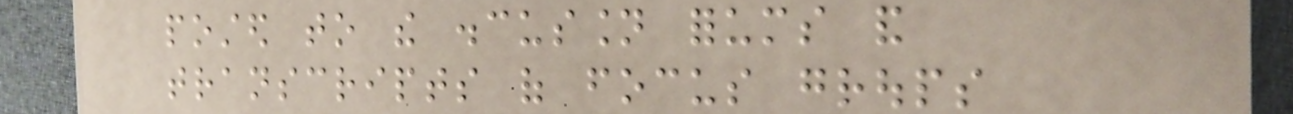posted to the discussion forums and
transcripts of focus groups
